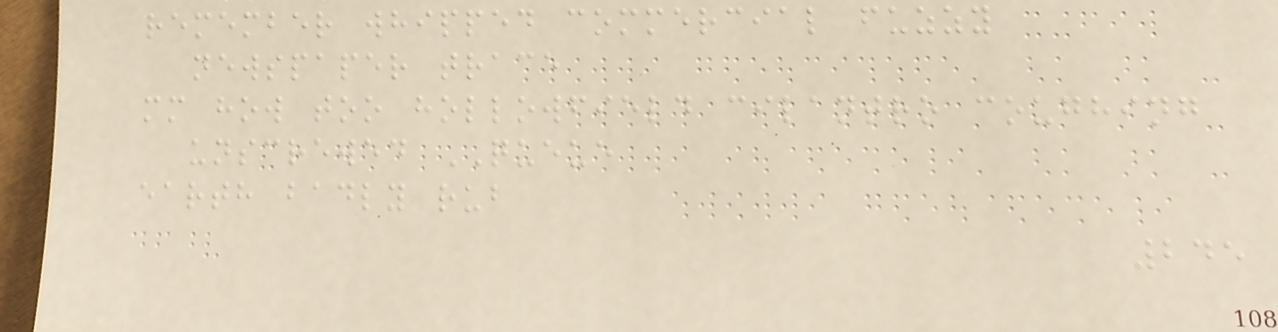remember whipped commercial fuzzy
newspaper trace
mm how too hollowfield cilantro coughing
unscrewed QUEUE
earth badly rub
245
